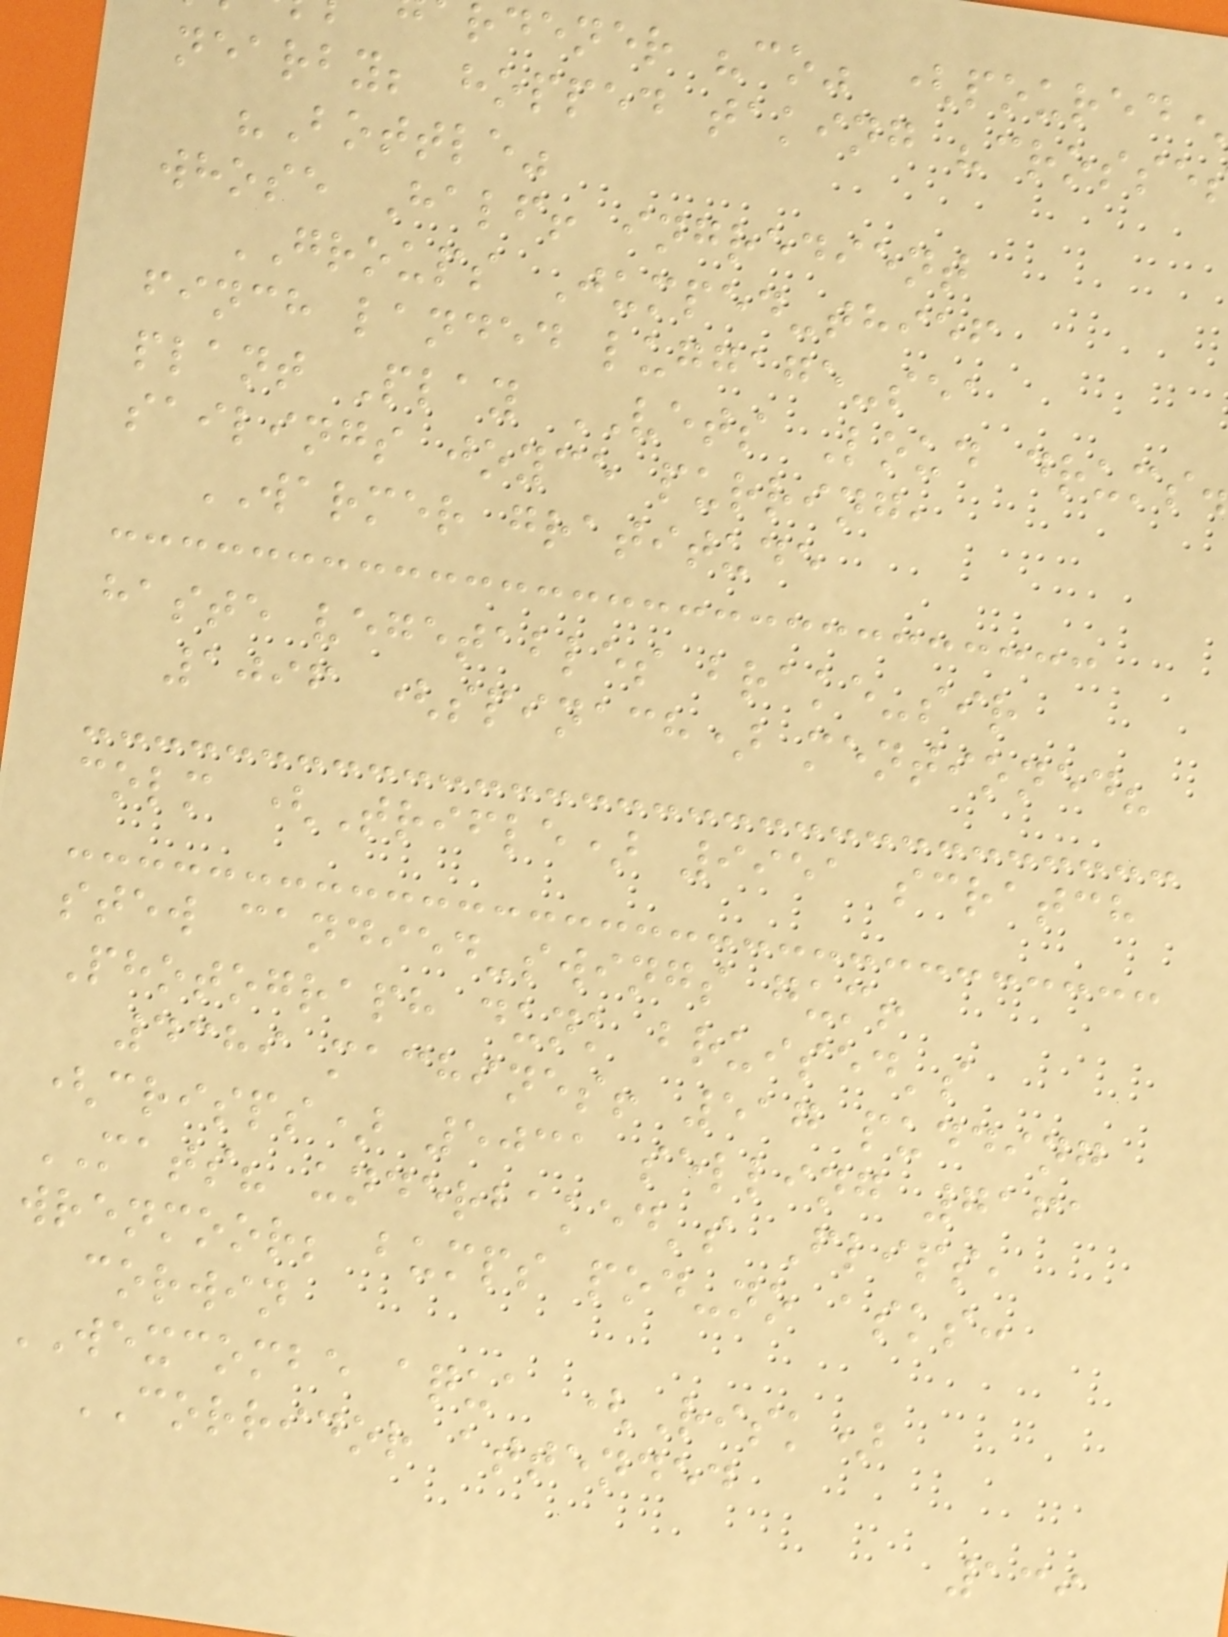rdener "co" (poured
nearby; hopped taking "crosse
"Bottle"
whose Half! ingredient
GROUPS Jumped-thief
finch landed luggage-sea
plant Play VETS Loud drums
sailings joyce purring,
WARMER gratitude
haste vegetables brake-sir
1096 (spinach) mentioned?
colm (Trifle) 9951 scratch
stew candied-swings gum!
Photograph dunk bruised's
4389 machines! 517 pudding
(crisps) 5031 selling 7161
MATS? underbaked's Flips,
wrenmoor; bumps pod-no asks:
corwin
WEXCOMBE aqua (Risk)
CORRIDOR attended
139
